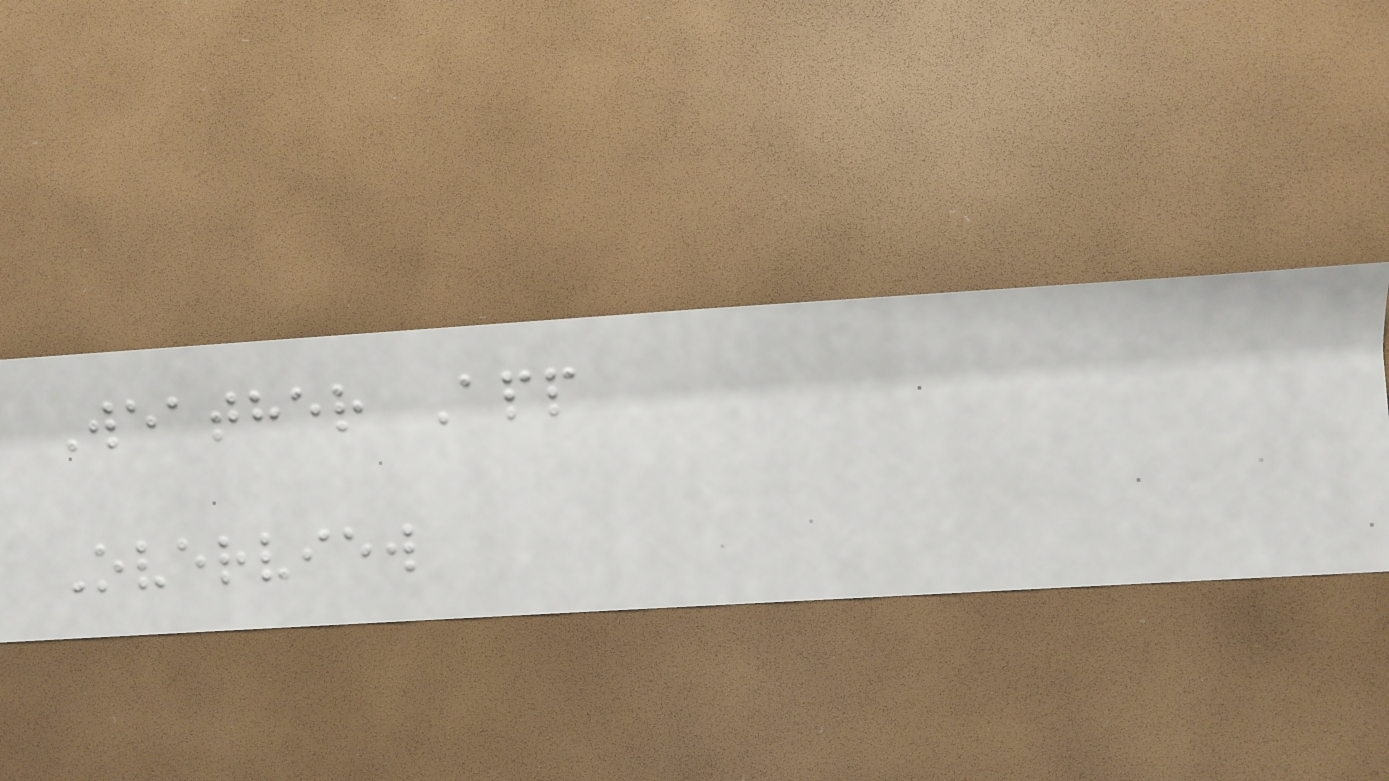Weather App
Overview
